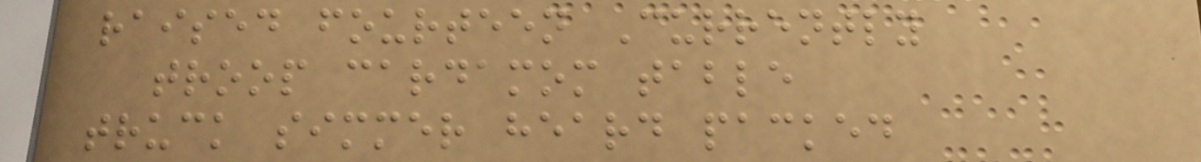raised fourteen Currently
troop cardamom table
truck simmer heard packed
